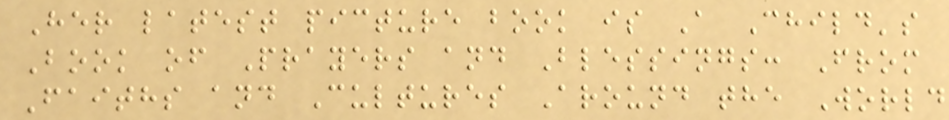Her latest picture book is A Child's
Book of Prayers and Blessings: From
Faiths and Cultures Around the World
